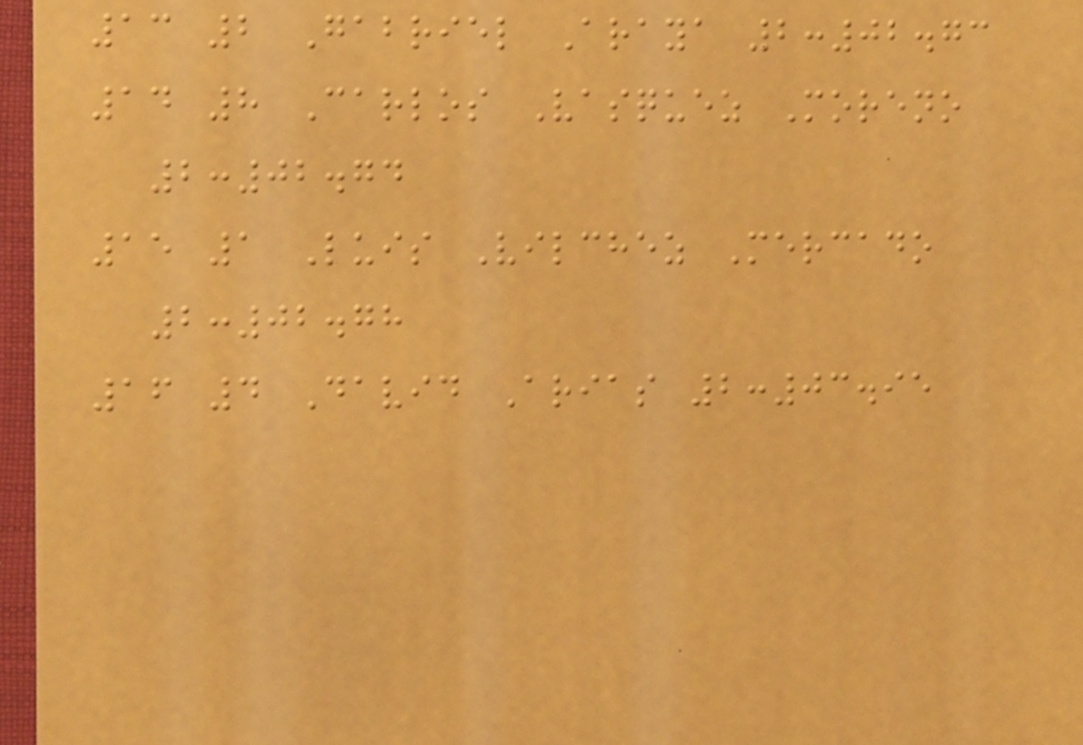13 2 Gabriel Araya 2:02.73
14 8 Carlos Vasquez Moreno
2:02.74
15 1 Luis Vilchez Mercado
2:02.78
16 4 David Arias 2:03.95
